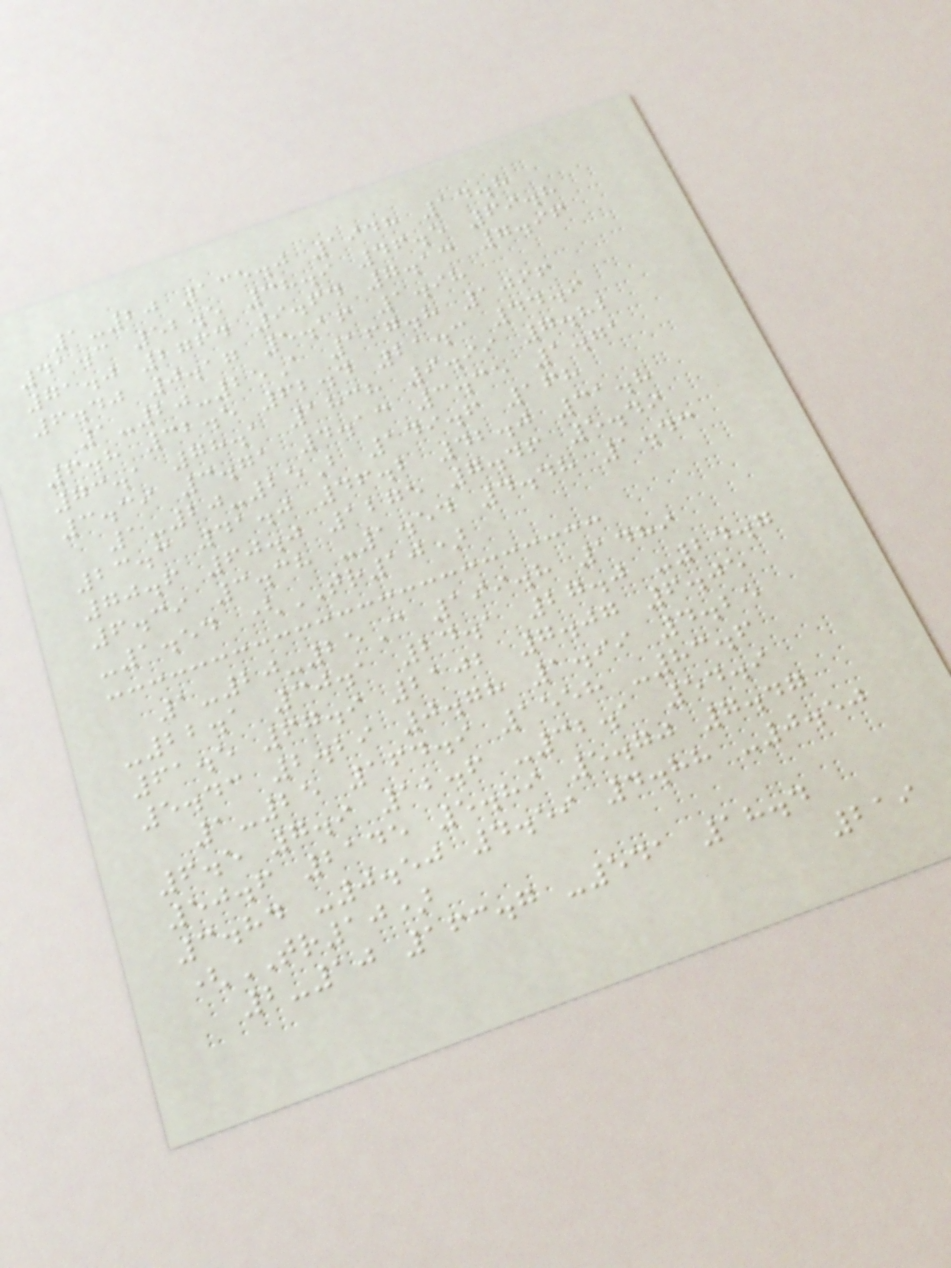1-20 135.0 1948 14.8
41.3 52.5 38.9 46.5 69.8
71.0 2764 9.64 7.13 7.96
6.40 0.17 5.16 1.98
1-20-25A 167.8 1096
6.8 32.5 62.4 21.3 44.9
73.1 78.1 1838 9.99 7.82
3.39 3.71 4.13 3.35 1.71
1-20-25B 149.6 168
23.3 41.0 46.2 42.0 31.8
70.6 60.0 1275 7.46 5.49
6.39 3.38 -1.54 4.48 1.43
-1.54 (TR10)
1-20-25C 199.8 1489
-22.1 30.1 24.1 27.0 -24.7
61.5 67.9 2102 7.07 6.05
5.43 2.29 0.78 1.99 4.25
1-25 164.9 1558 -83.6
6.5 7.9 12.6 -32.1 54.9
50.6 2145 5.89 5.70 7.47
3.84 -0.50 4.59 4.88 -0.50
(TR10)
2-10 163.7 -541 18.4
219
